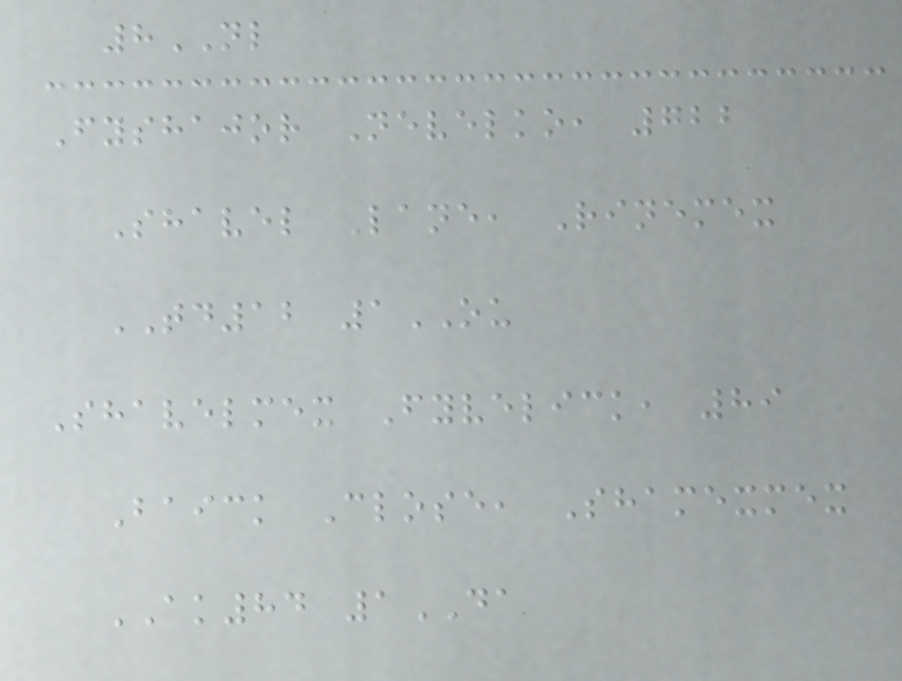8NL
Fyshajor Nevelko, 722
Shavel Lane, Rinemex
TD12 1OU
Shavelmex Fyvelick, 89
Baick Close, Shamexmex
AK84 1DA
